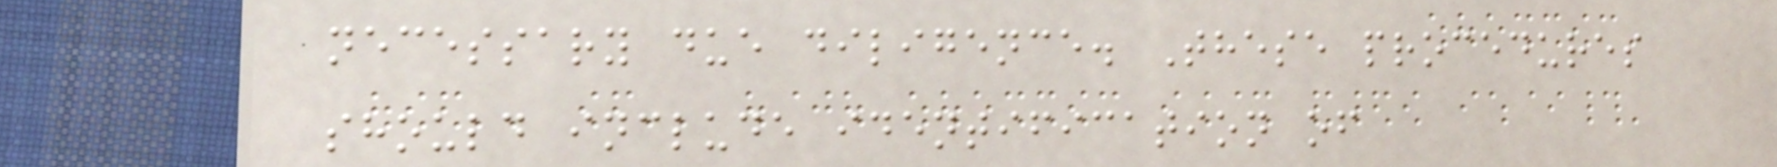necessary due diligence. These procedures
should include identification of
